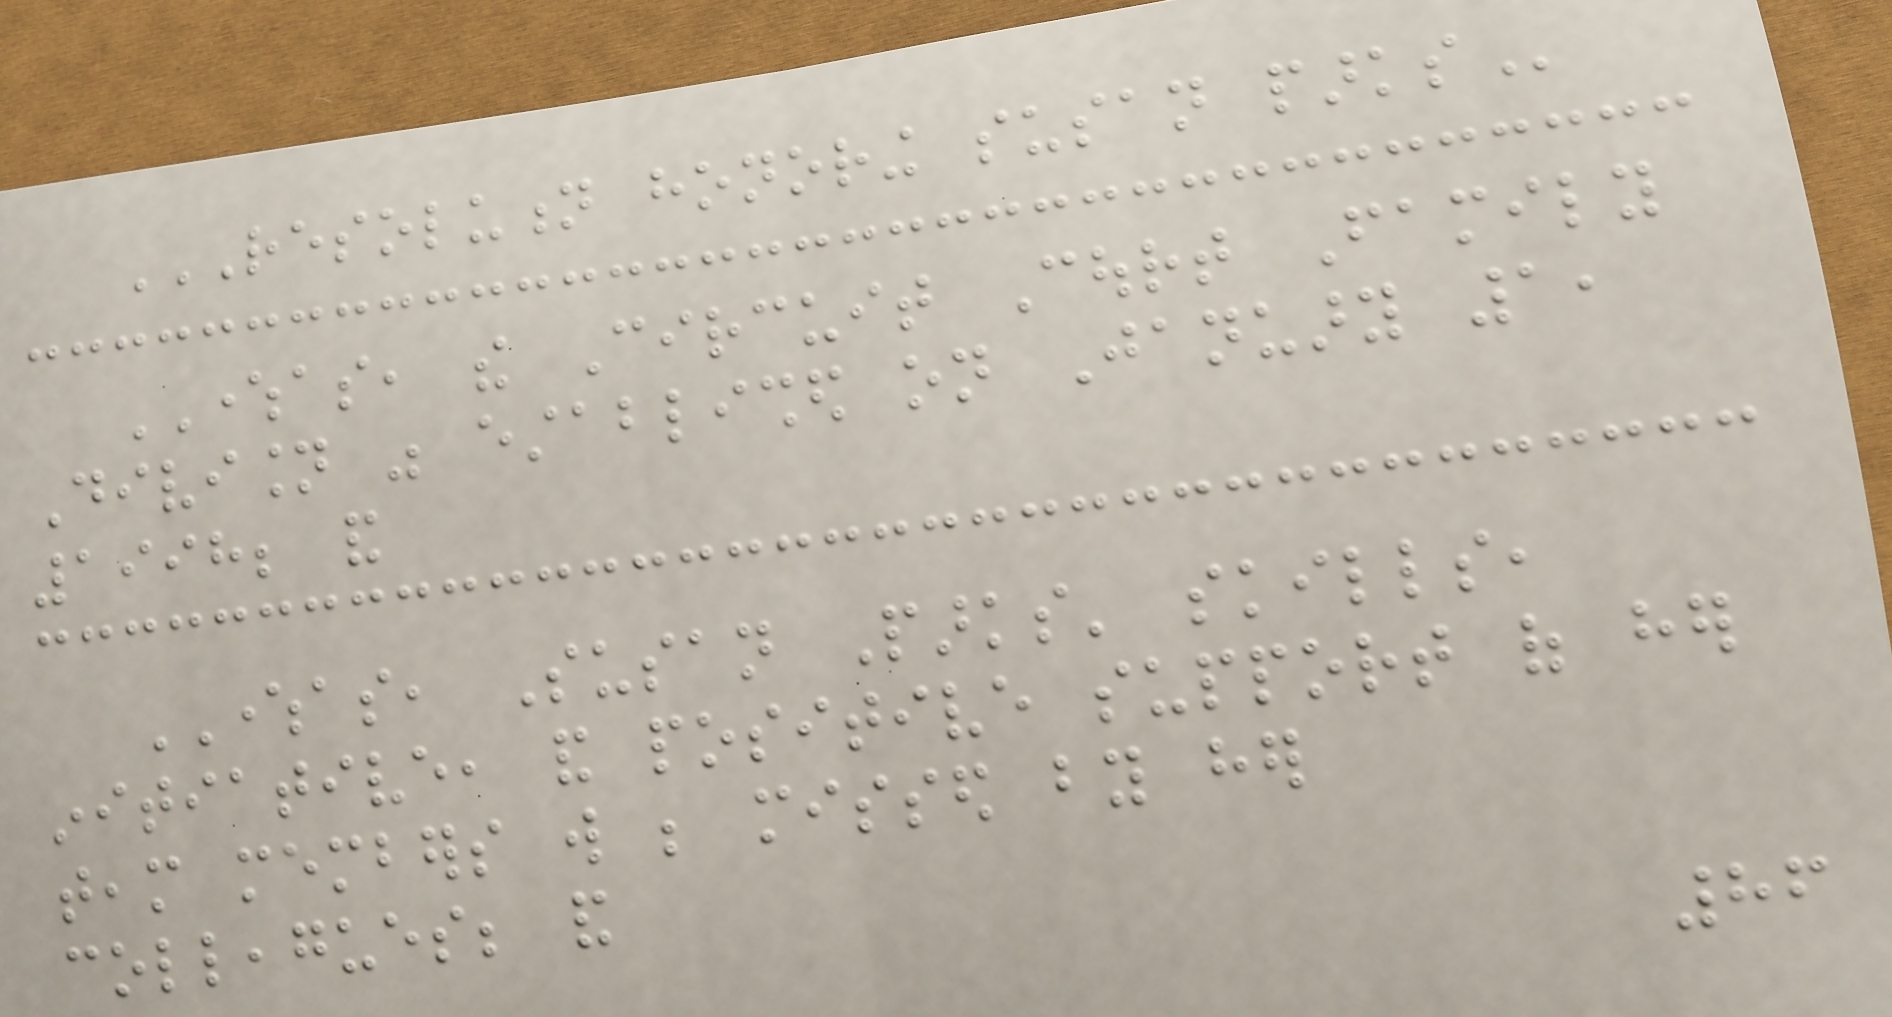RESOLUTION HONORING SUSAN PARKS
WHEREAS, the Circuit Court Family
Division was established on January 1,
1998; and
WHEREAS, Susan Parks' skills,
initiative, and positive support of her
team members will be missed by her
colleagues; and
86
